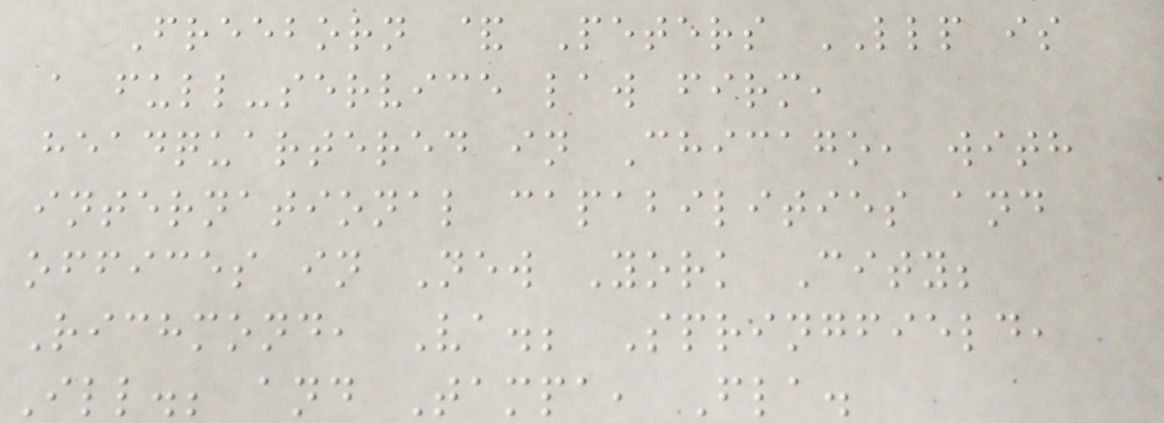Freeborn & Peters LLP is
a full-service law firm,
headquartered in Chicago, with
international capabilities and
offices in New York City;
Richmond, Va.; Springfield,
Ill.; and Tampa, Fla.
